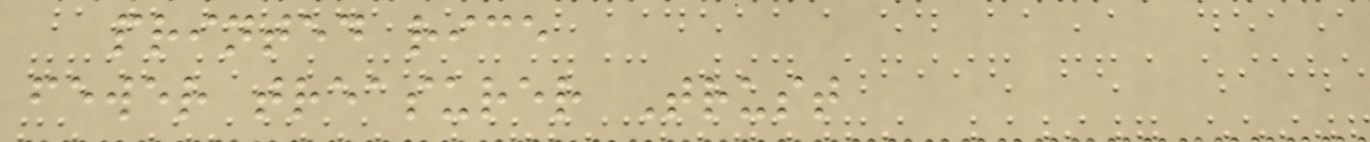printed rice
fewer treasurer Trust
